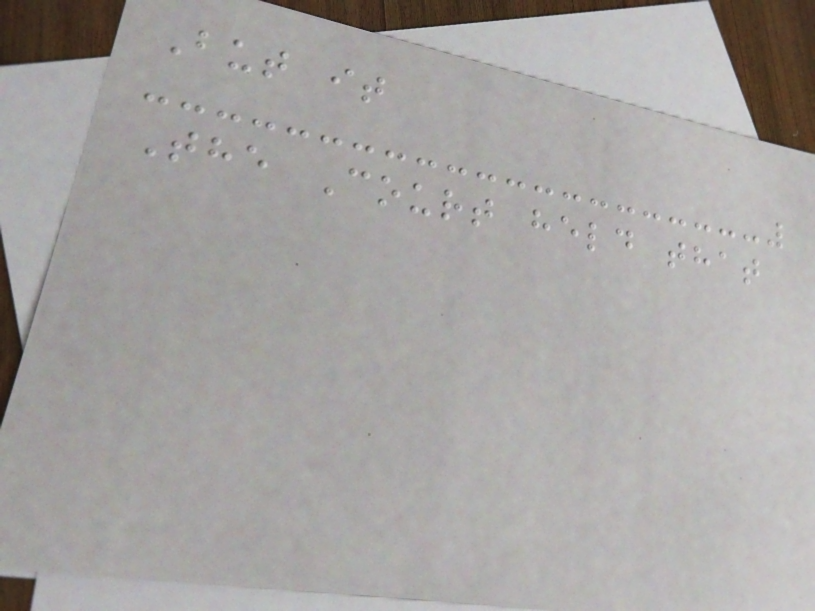But it
The Court held that
